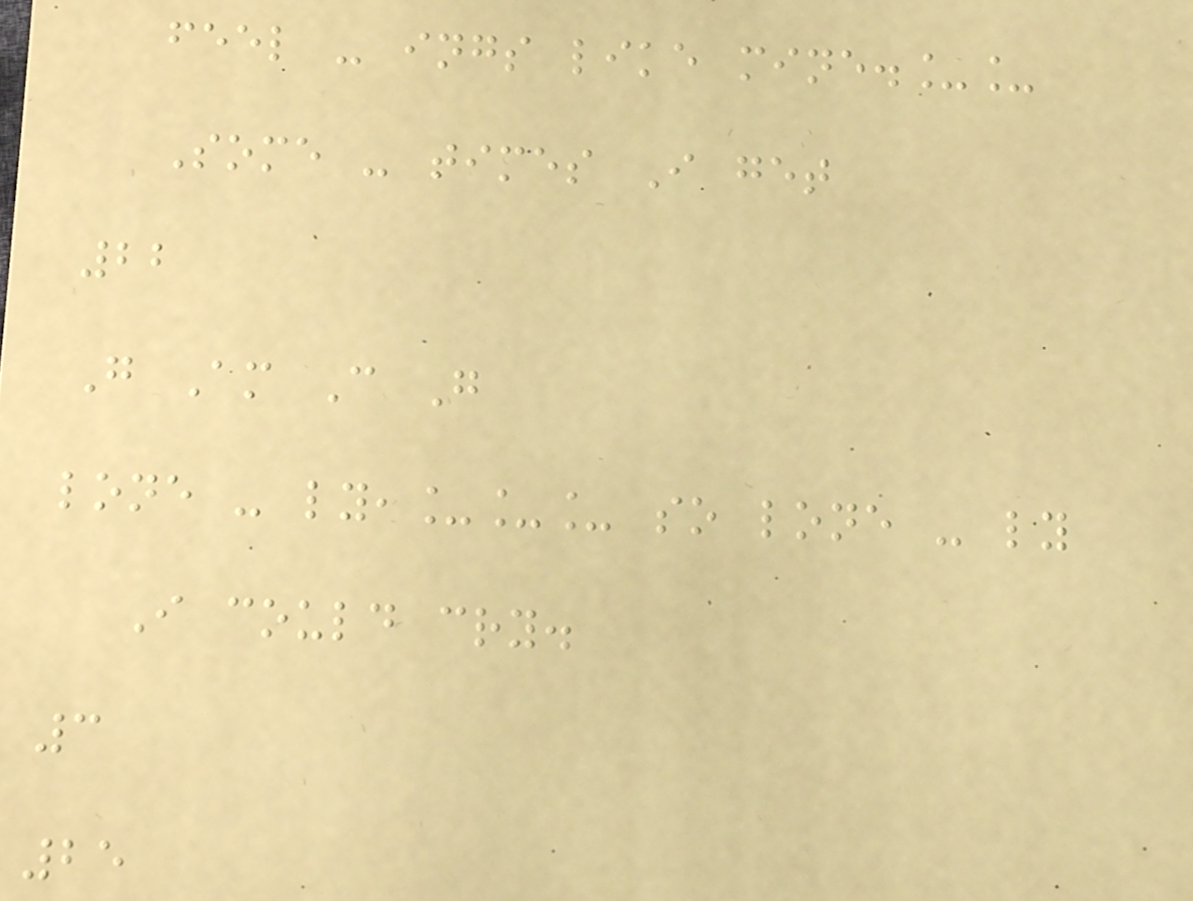feel - ings like mine.__
Some - times I get
22
G Am C G
lone - ly,___ so lone - ly
I could cry.
3
25
